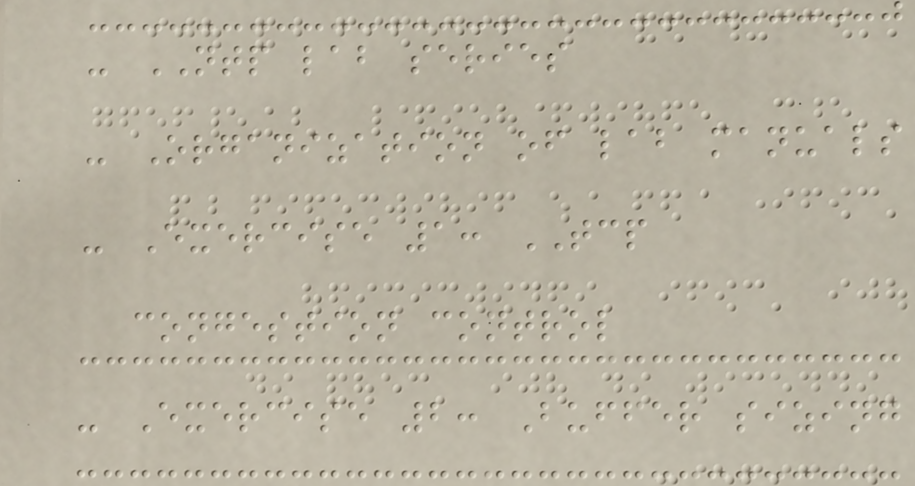- NTP lab series
- Organization of lab manuals
- Exercise 1: TCP
congestion control
- Exercise 2: Buffer sizing
